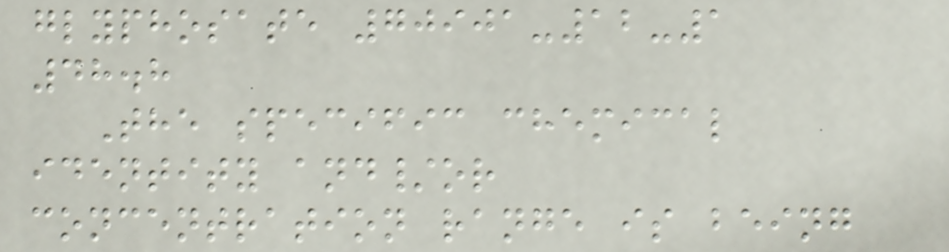glyphosate 70901-12-1
48.8
The specific chemical
identity and/or
concentration range is being
